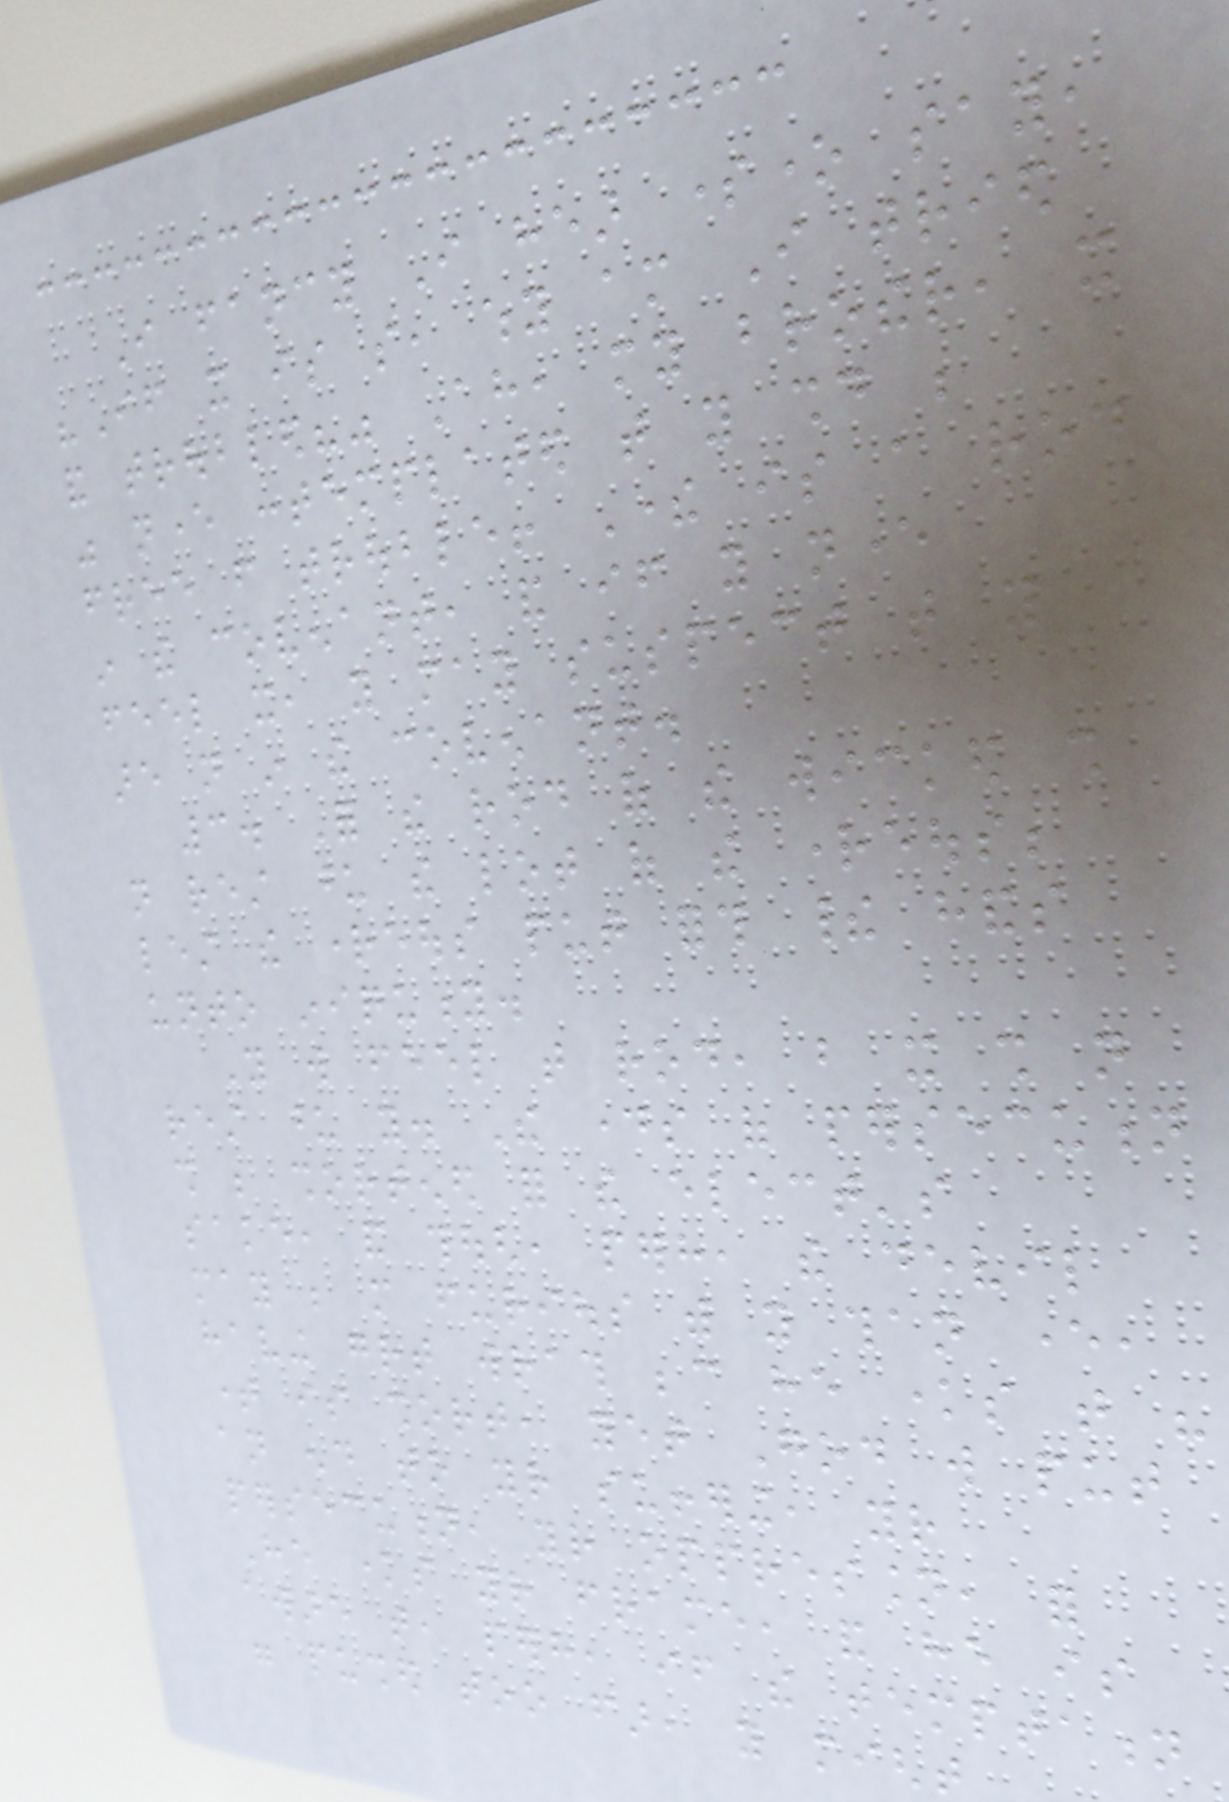I fancy I hear someone say,
"If it is so, why am I tried
and troubled?" Ah, my brother, it
was never contemplated that you should be
free from trouble! There is a rod
in the covenant, and if you never
feel it, you may suspect that you
are not in the covenant.
3. For the rod of the wicked shall
not rest upon the lot of the righteous;
lest the righteous put forth their hands
unto iniquity.
You will feel that rod, but it shall not
rest upon you. The days of persecution
shall be shortened for the elect's
sake, and though, perhaps, the devil
may be more furious with you than ever,
having great wrath because he knows that his
time is short, yet God will put
an end to your suffering, your
persecution, your oppression, for
He knows your frame, and he is
aware that, perhaps, if the temptation
were pushed too far, you might
